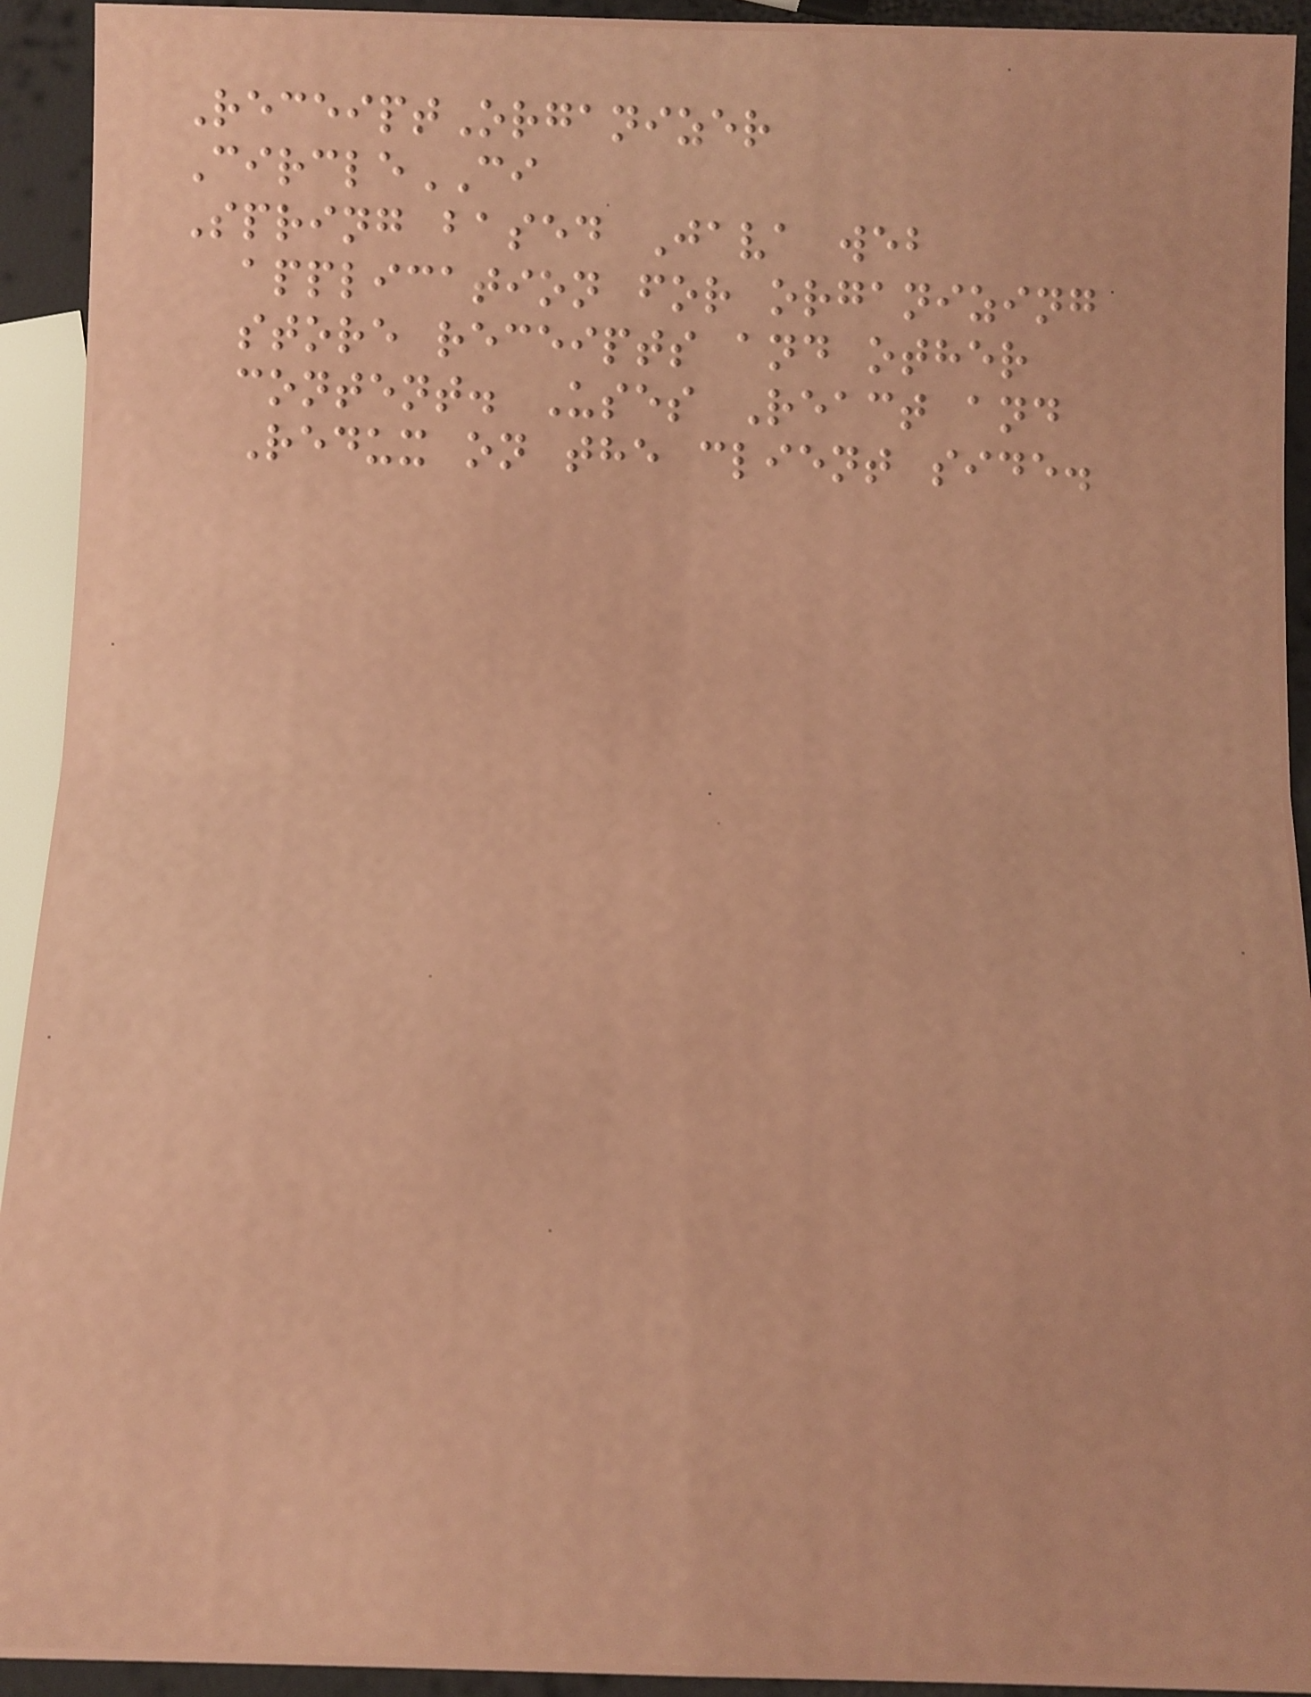ReceiptOrganizer
CircleCI
Spring based Java web
application for organizing
store receipts and other
content. Uses React and
Redux on the client side.
